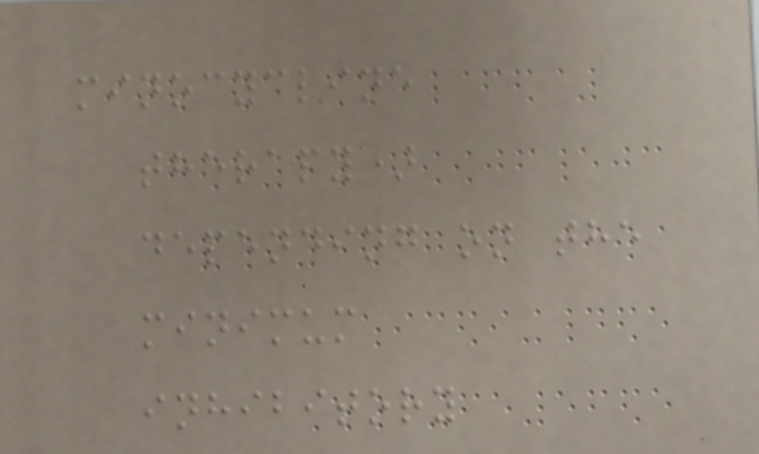minocycline
therapy)
depending on the
minimum
inhibitory
